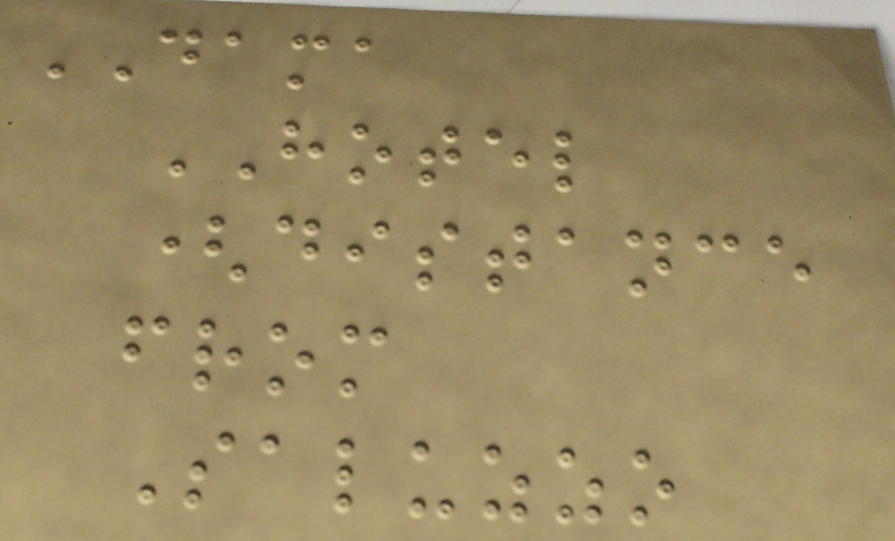DAMA
HOTEL
(distance
from
Saluzzo
